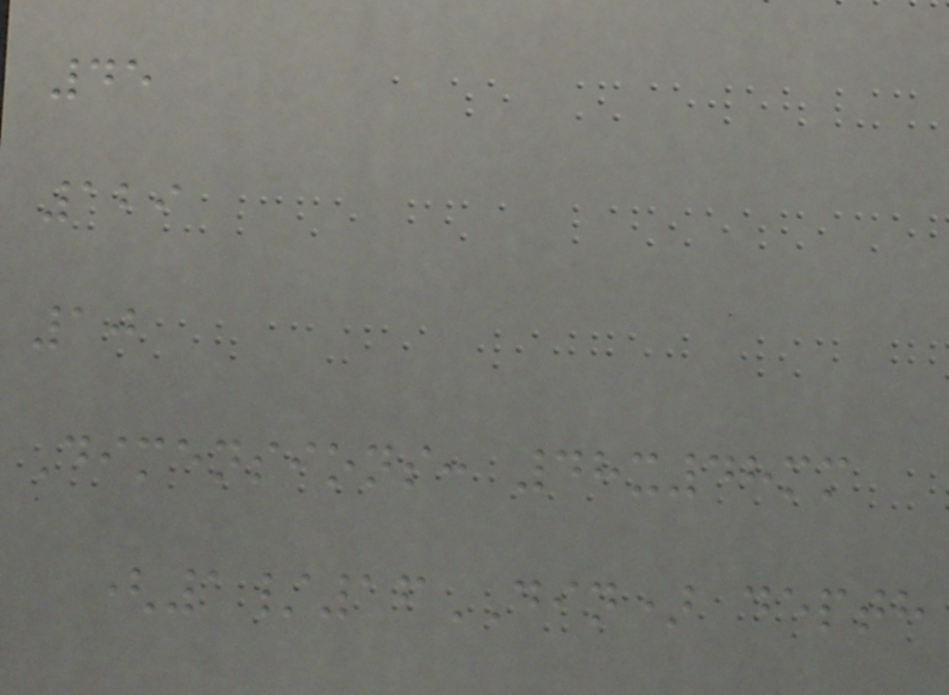45
129
10
Dimensions: 48x48mm
(1/16DIN) depth
